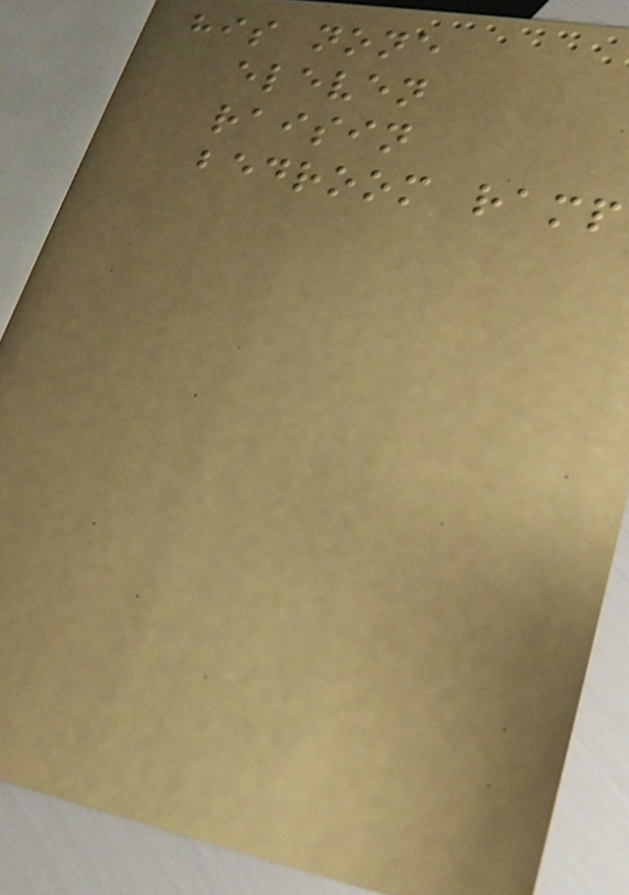his none
eleven
raisin
bedroom ramp
